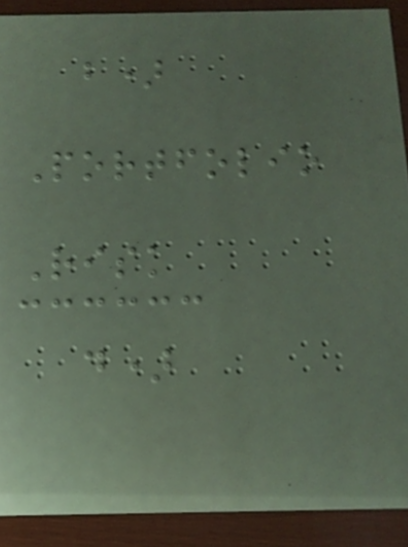b)
Portfolio
Risk
d)
